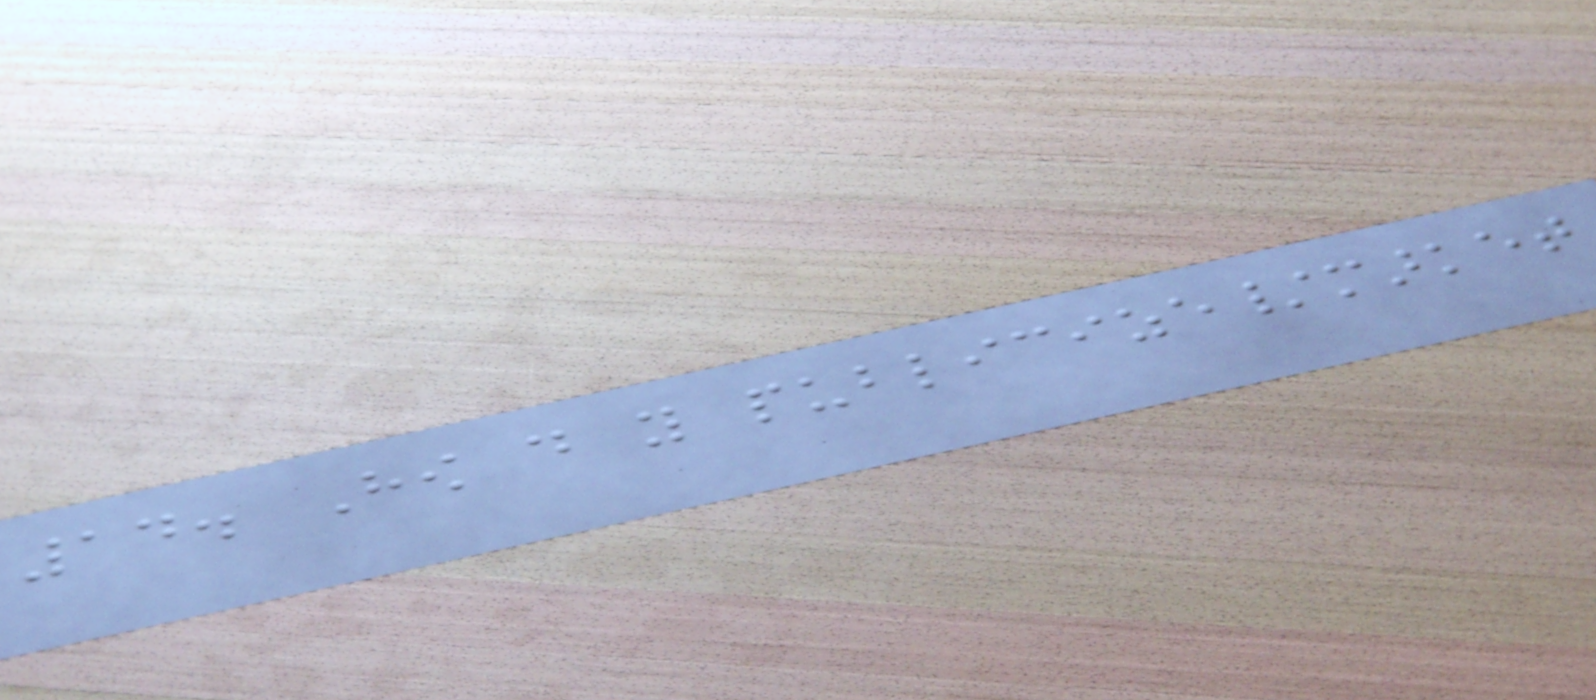14. How do you publicize/market
